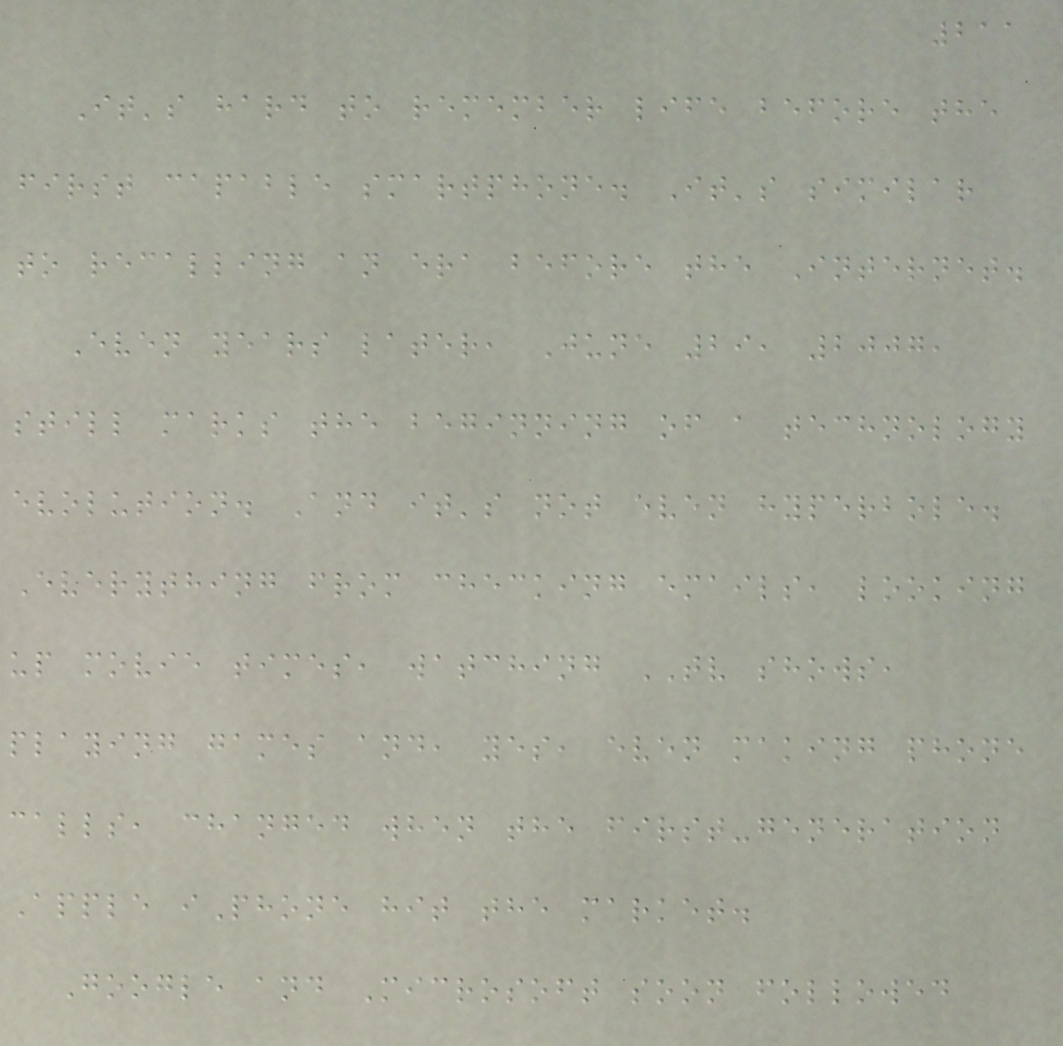211
It's hard to remember life before the
first capable smartphone. It's similar
to recalling an era before the Internet.
Even years later, June 29, 2007,
still marks the beginning of a technology
evolution. And it's not even hyperbole.
Everything from checking emails, looking
up movie times, watching TV shows,
playing games and, yes, even making phone
calls, changed when the first-generation
Apple iPhone hit the market.
Google and Microsoft soon followed
